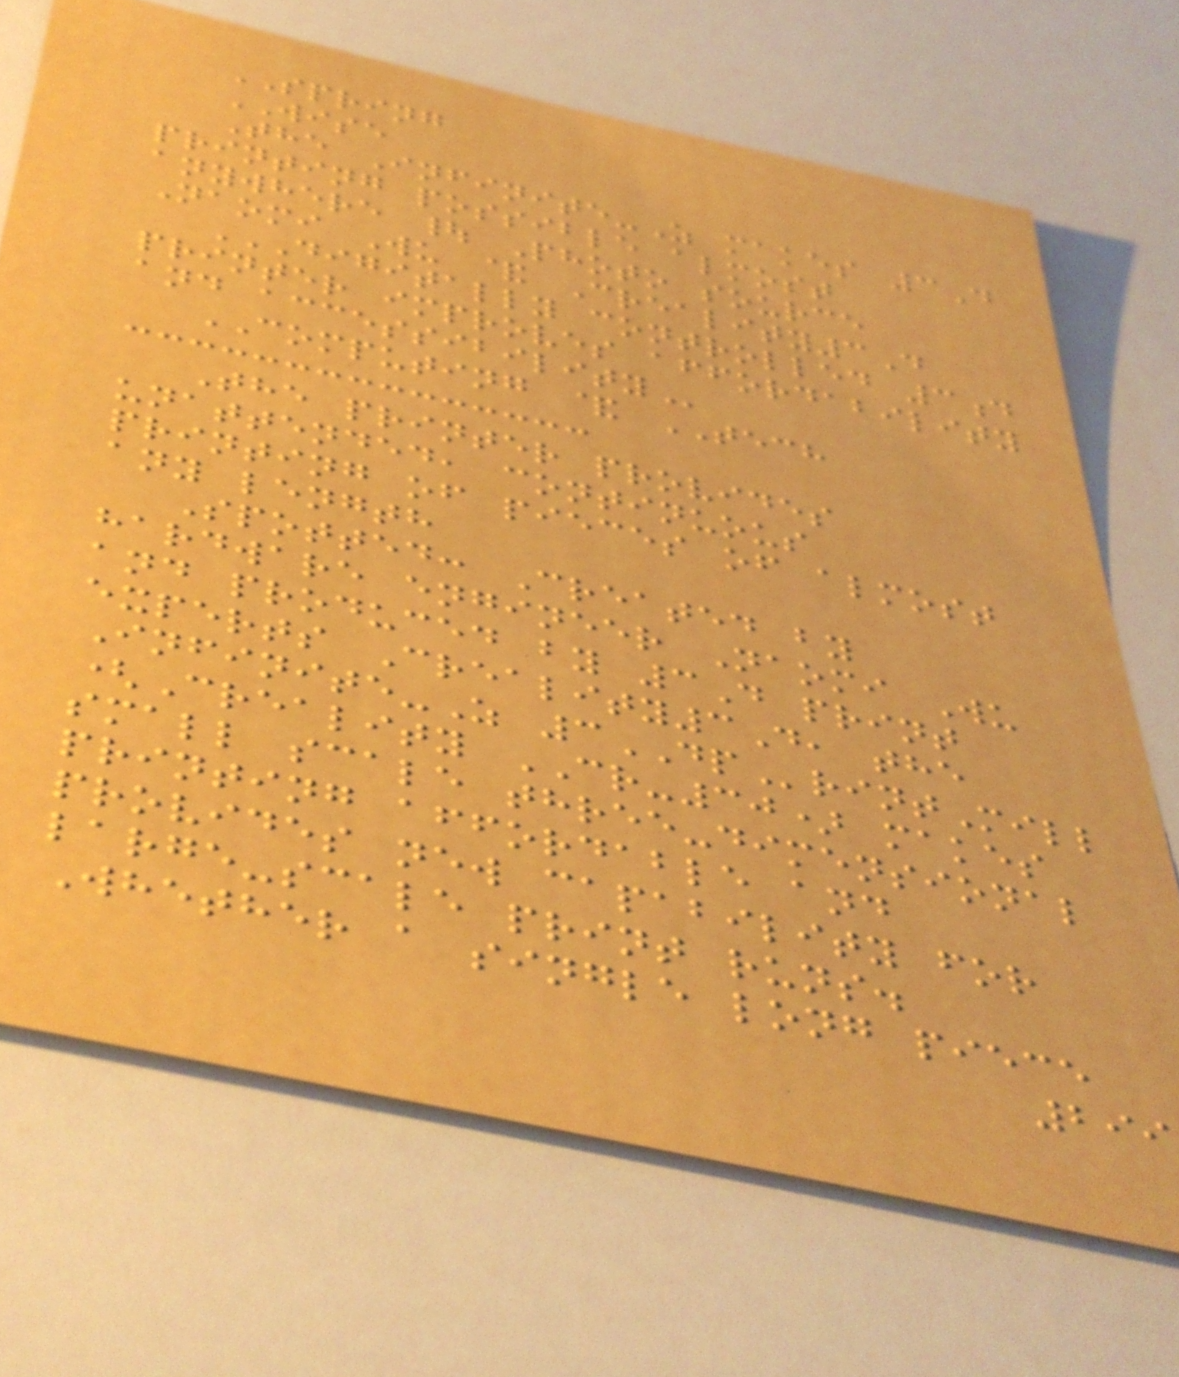SPRING
WISE
The Infinite-Z makes 3D
printing possible almost
anywhere | Photo source
Naomi Wu & Creality3D
DIGITALLY CONTROLLED 3D
PRINTER IMPROVES AFFORDABILITY
AND ACCESSIBILITY
COMPUTING & TECH
The printer provides
unattended, continuous
printing of pieces of almost
any length
Spotted: Created by
hardware engineer Naomi Wu
and produced by 3D print
experts Creality3D, the
Infinite-Z 3DPrintMill
(Creality CR-30) makes
small scale three-dimensional
printing affordable and
provides new capability for
large-scale print runs.
Whether a single long piece
299
